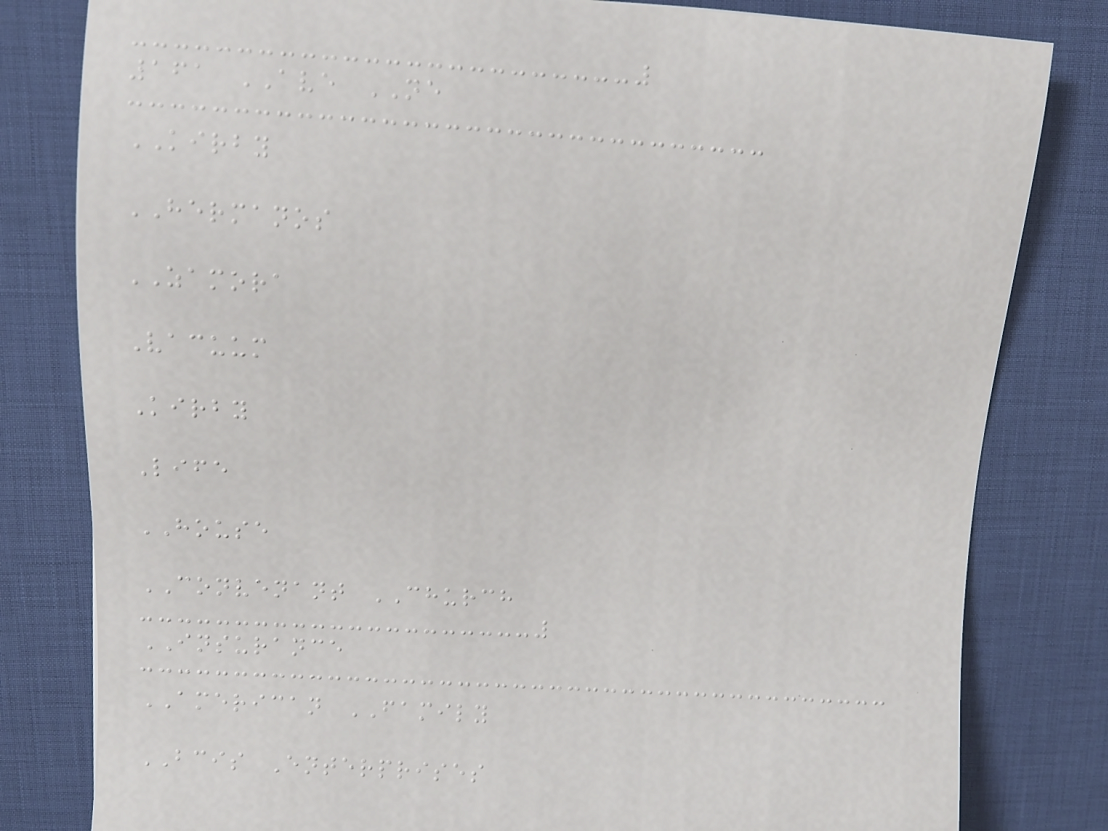161 AVE NE
KIRBY
HERMANOS
ZAMORA
Vacuum
Kirby
Life
HOUSE
CONVENANT CHURCH
INSURANCE
AMERICAN FAMILY
BCIS Enterprises
